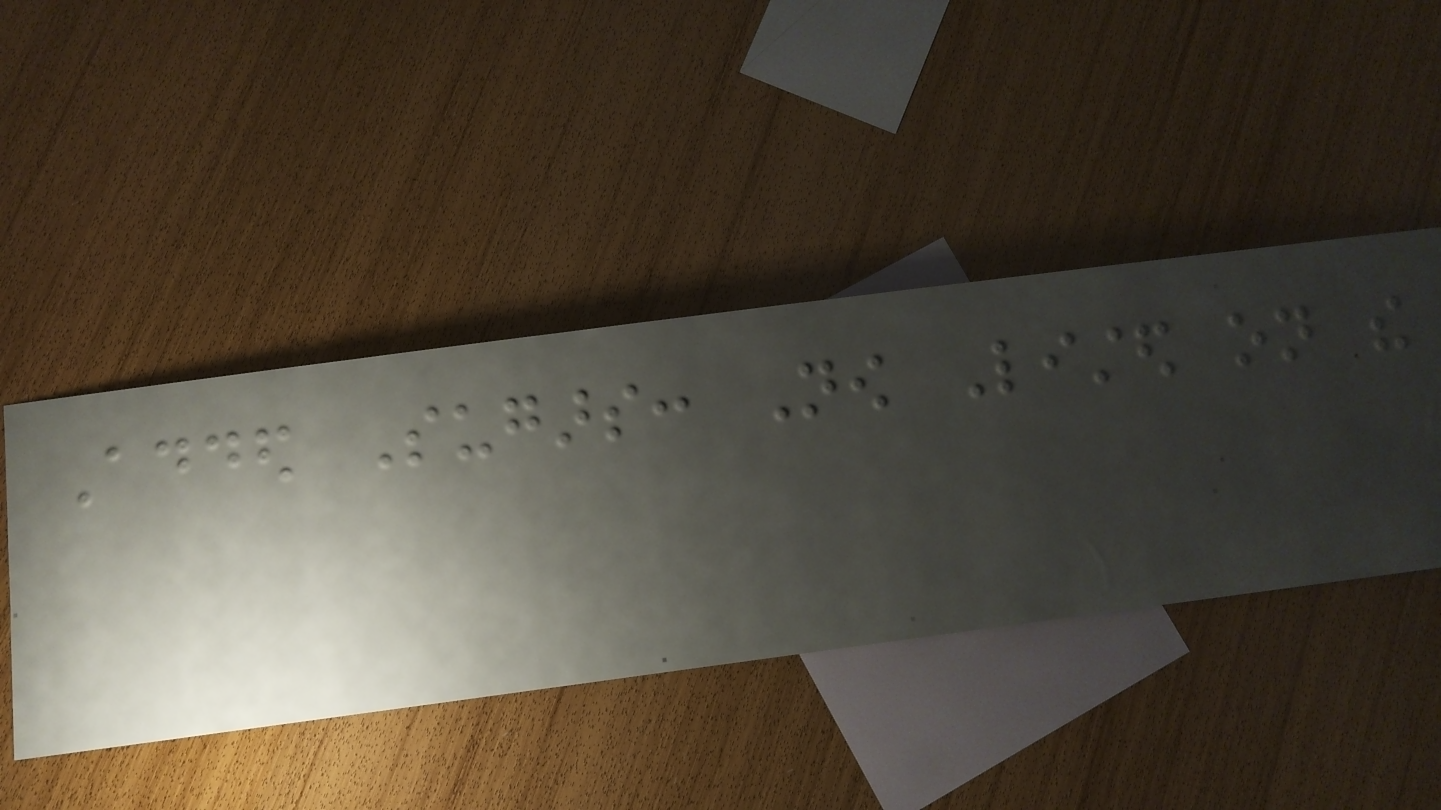Added Sugars: Now Listed on the
